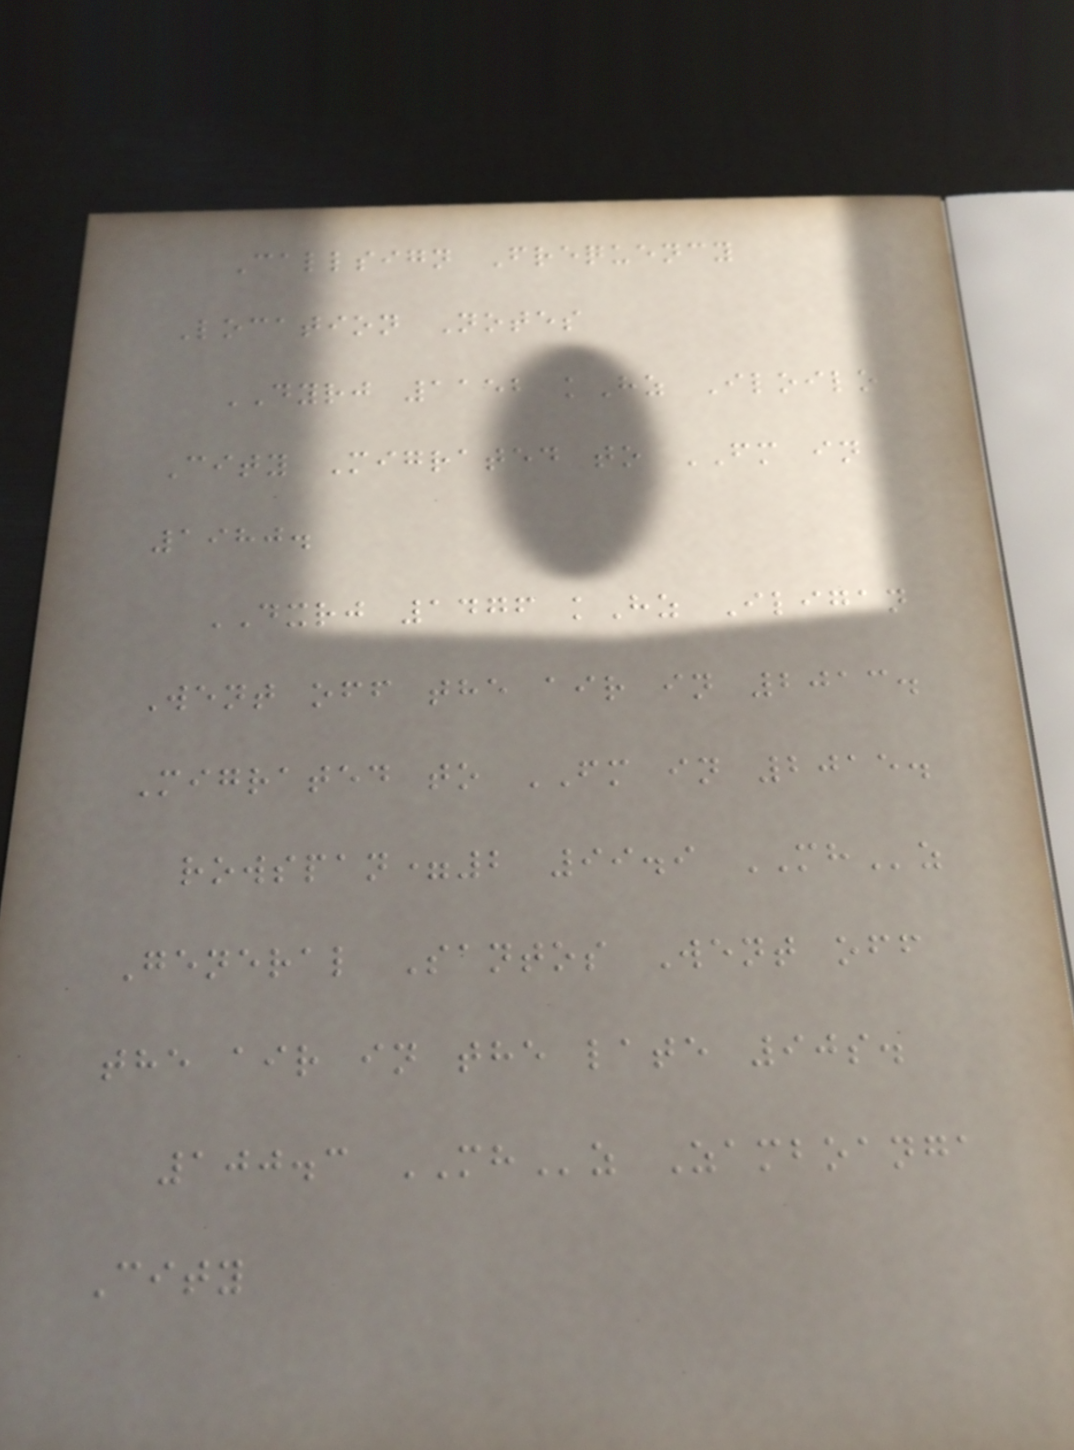Callsign Frequency
Location Notes
DYRJ 1152 kHz Iloilo
City Migrated to FM in
1980.
DXRJ 1476 kHz Iligan
Went off the air in 2013.
Migrated to FM in 2015.
rowspan=2 99.9 MHz
General Santos Went off
the air in the late 90s.
100.3 MHz Zamboanga
City
